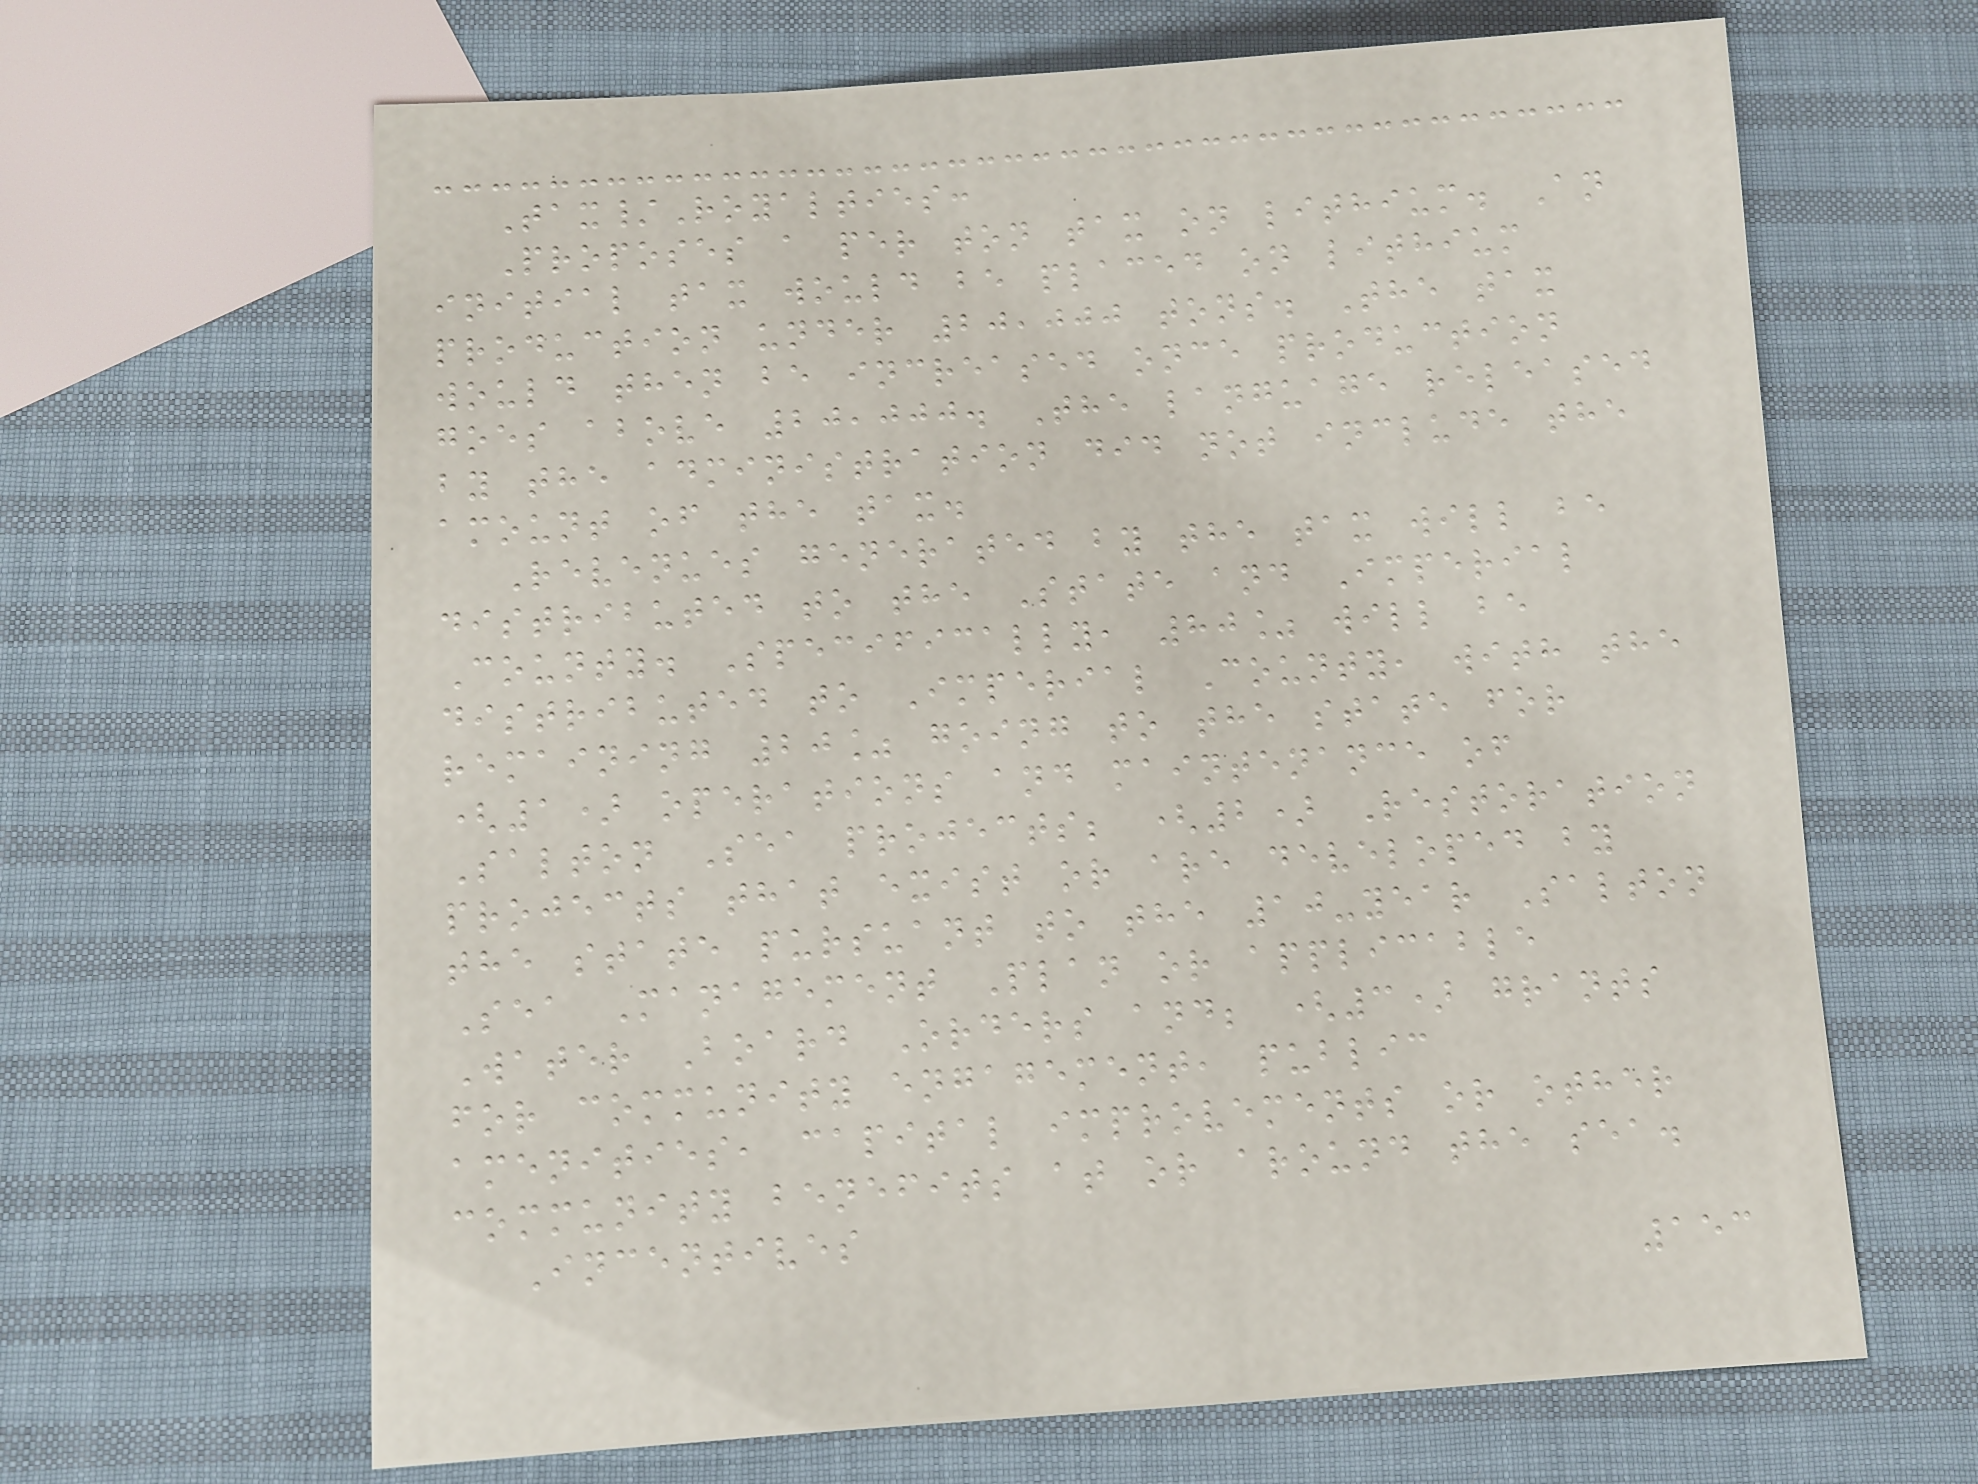Tax/Royalties:
Proposes a per ton tax on lithium. An
initial tax would be placed on lithium
production under 20,000 tons. The tax
would then be increased once production
goes above 20,000. The language released
by the administration did not include the
amount of the tax.
Revenues generated by the tax will be
distributed to the State and Imperial
County. Specifically, 80% will be
distributed to Imperial County, with the
remaining 20% going to the state for
(1) operations and maintenance of
Salton Sea projects; (2) Restoration
projects that exist or are developed by
the state pursuant to the 10-year Salton
Sea Management Plan or applicable
Water Board Orders and; (3) grants
for community engagement, public
amenities, capital improvements or other
community benefits at or around the sea.
Incentives
153
